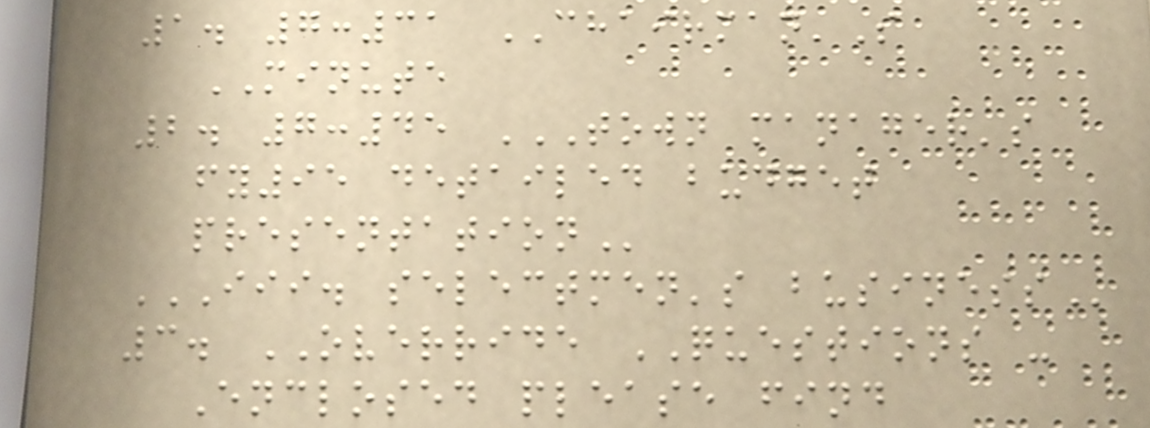1. 7:31 CHAIRMAN'S
MINUTE
2. 7:45 TOWN MANAGER'S
FY95 DETAILED BUDGET
PRESENTATION
III. SELECTMEN'S BUSINESS
3. OVERRIDE QUESTIONS -
Enclosed please find
